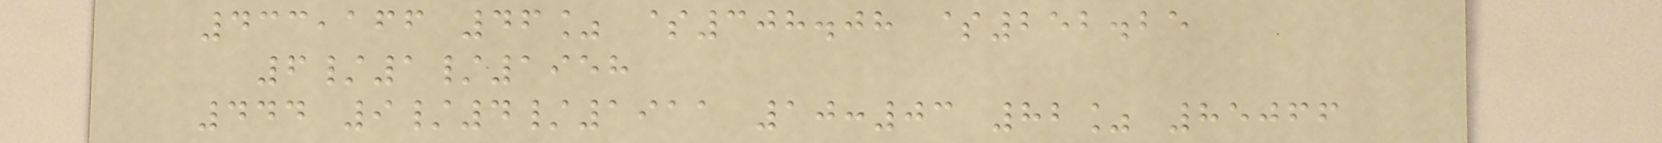433,166 46% $308.08 $252.25
6/1/1958
444 9/4/1911 10:03 82% 85066
